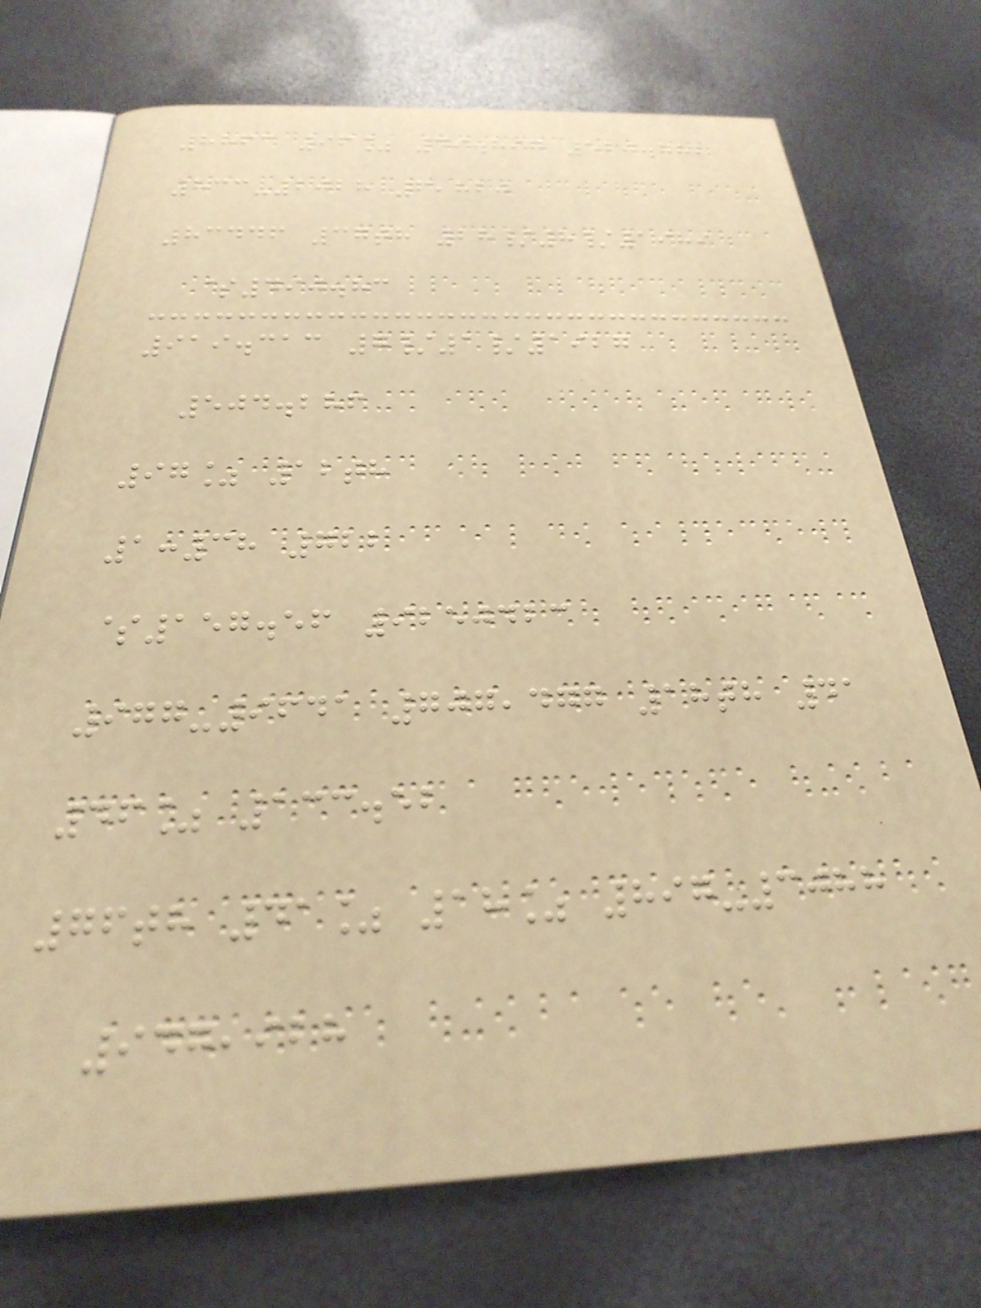8863 96% 49.897 520.782
833-2028 6,820
83446 37th 28/8/1989
$490.83
919.313 7/1/1927
504.286
97% 12th
1:38 722
$157.56 9250423
977-9641 707,477 18th 41
46% 133.52
76th 41% 18% 897-3088
947,928
